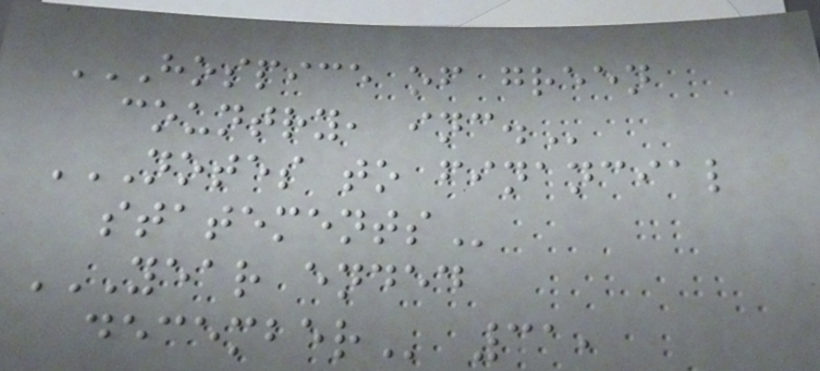HOSPICE OF GREEN
COUNTRY, INC.
NOTES TO FINANCIAL
STATEMENTS
YEAR ENDED
DECEMBER 31,
